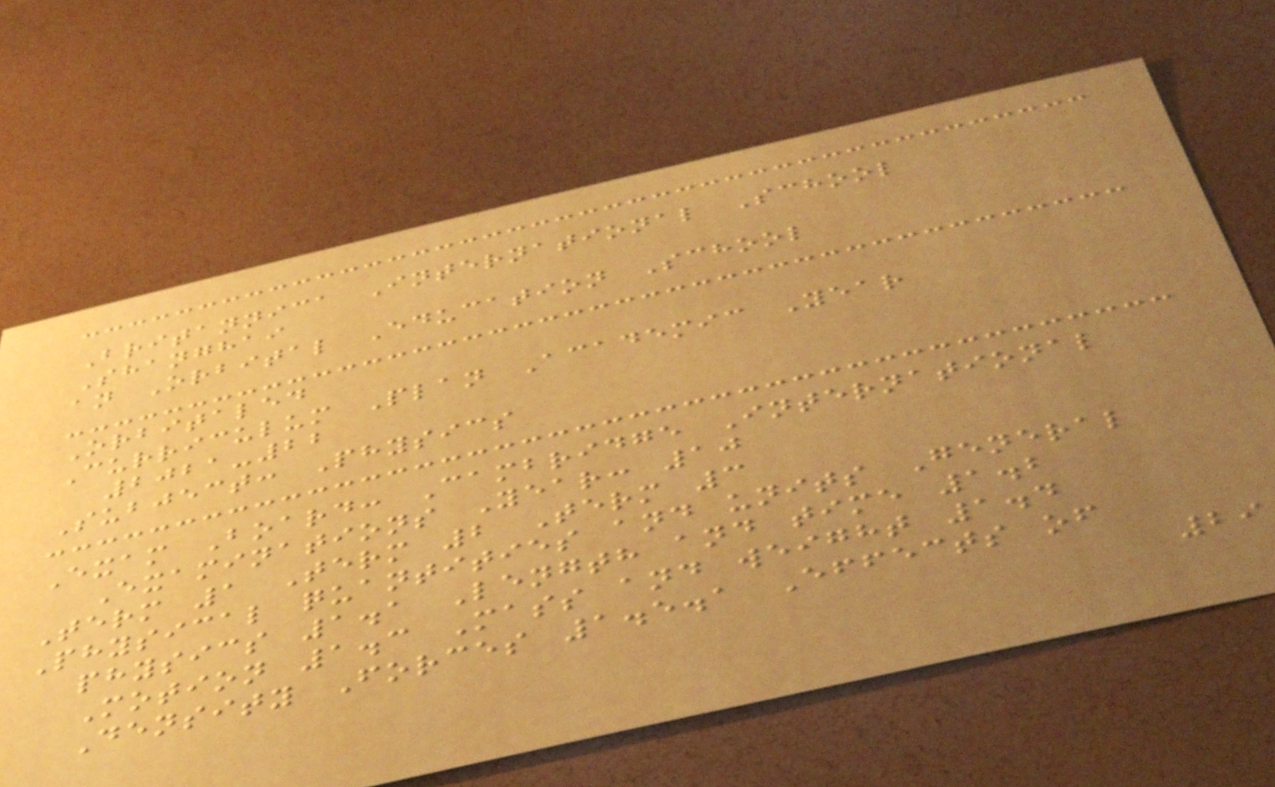Britannica International School
Shanghai
an Orbital Education School
Orbitaled
Curriculum Plan Academic Year
2021-22
Subject: Physics
Exam Board: Cambridge International
Examinations Year: 10
Term 1 Term 2 Term 3
Physical quantities and units General
physics 1.1 Length and time 1.2
Motion 1.3 Mass and weight 1.4
Density Forces 1.5.1 Effects of
29
